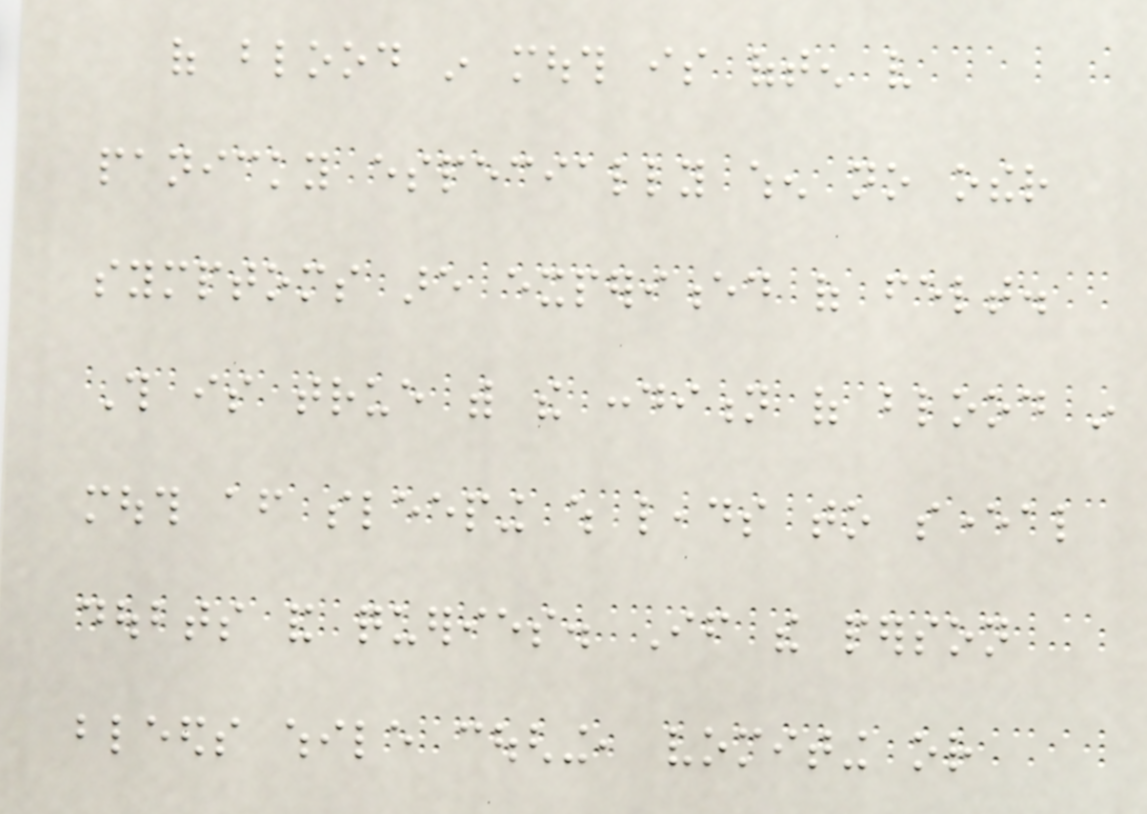of blood in mouth is often very
panicky especially when no other
symptoms are experienced of felt.
This is true with the condition of blood in
mouth after sleeping which leads to several
doubts and queries. If the person
bleeds while coughing, vomiting or
